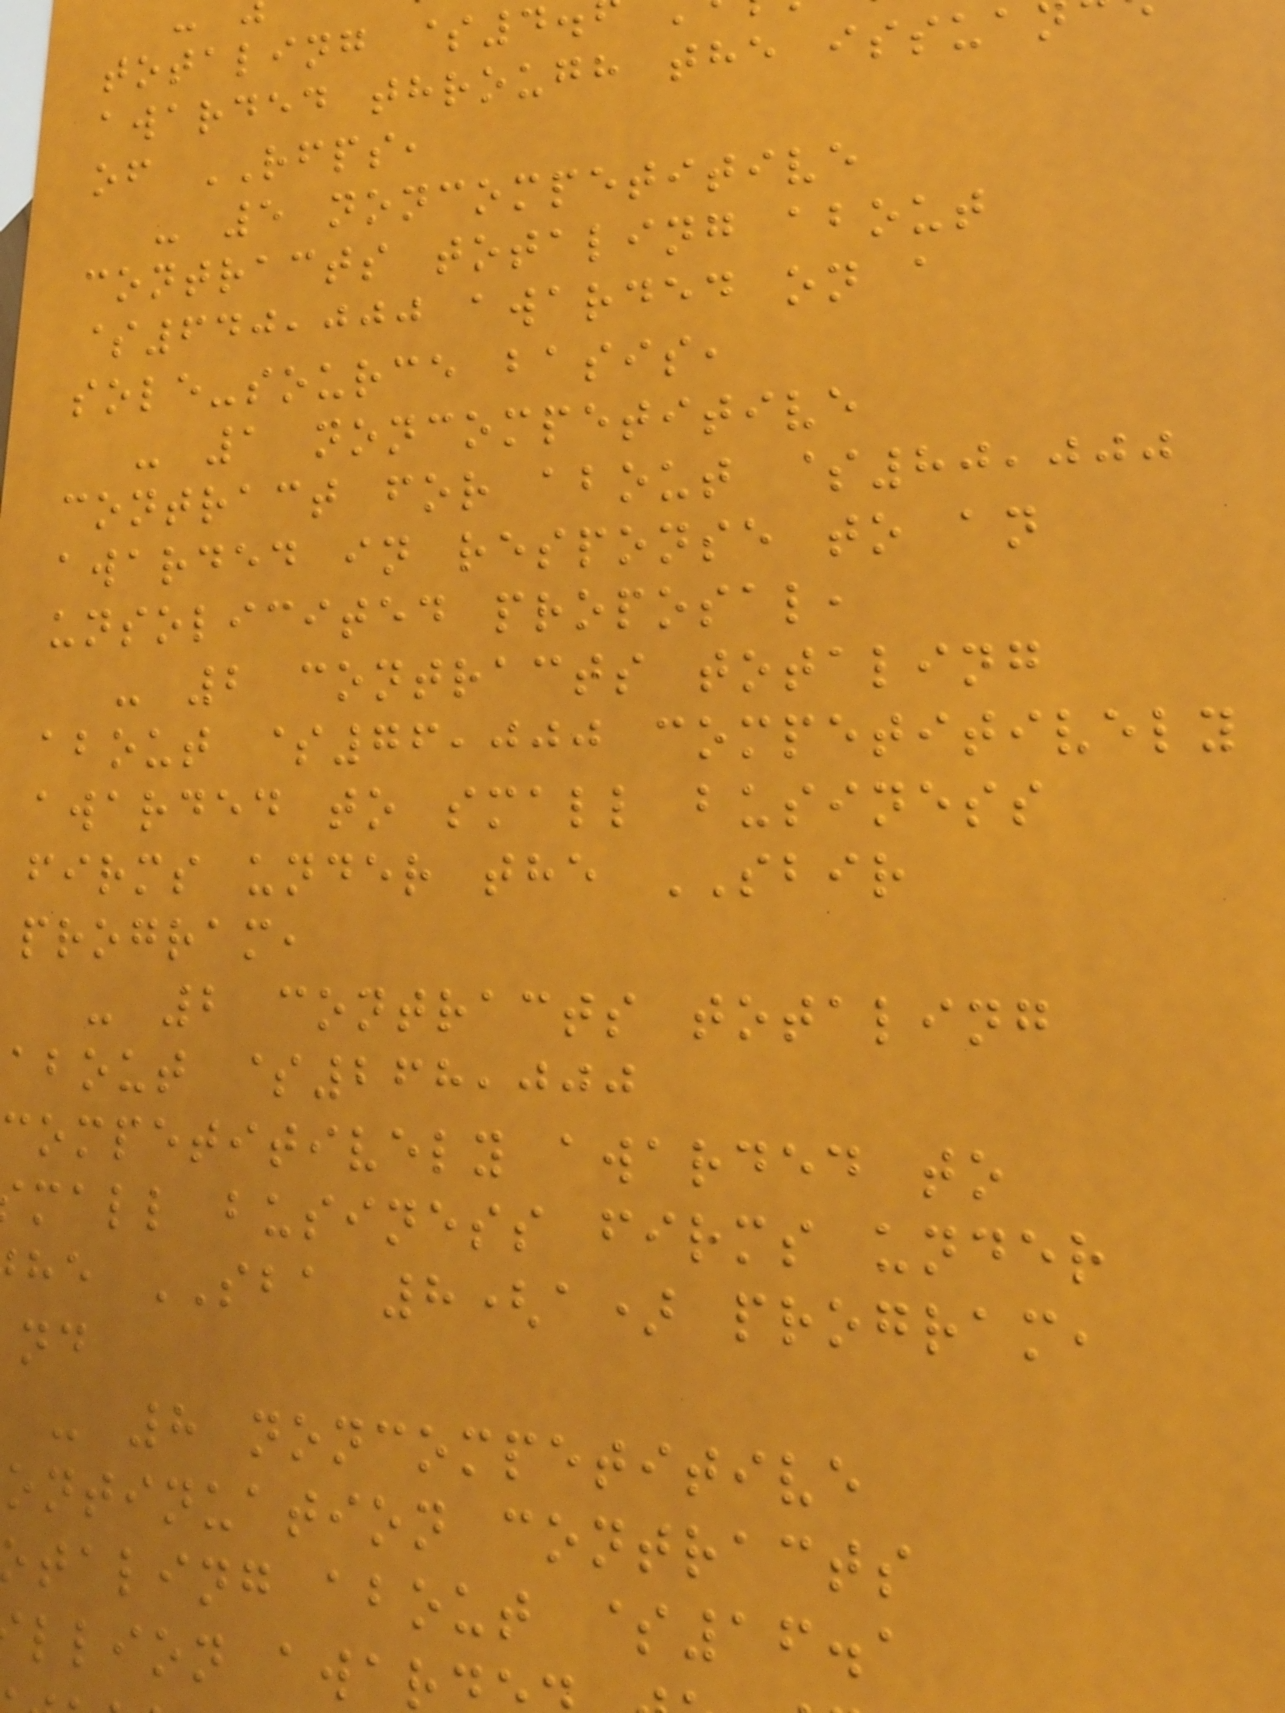totaling $4.
awarded through the issua
of RFPS,
- 5 noncompetitive
contracts totaling about
$640,000 awarded on a
sole-source basis,
- 1 noncompetitive
contract for about $80,000
awarded in response to an
unsolicited proposal,
- 2 contracts totaling
about $76,000 competitively
awarded to small business
firms under the SBIR
program,
- 2 contracts totaling
about $268,000
competitively awarded to
mall business firms under
he SBA 8(a) program,
- 8 noncompetitive
ontinuation contracts
taling about $16.1
llion awar
